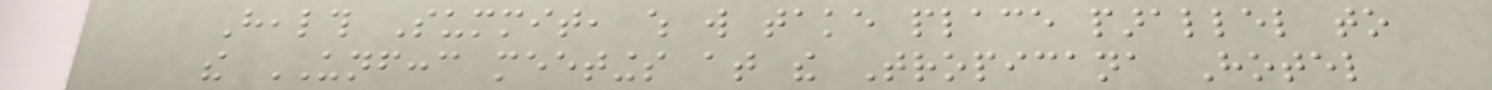Health Summit, which will take place parallel to
the UNFCCC meetings at the Tropicana Hotel
